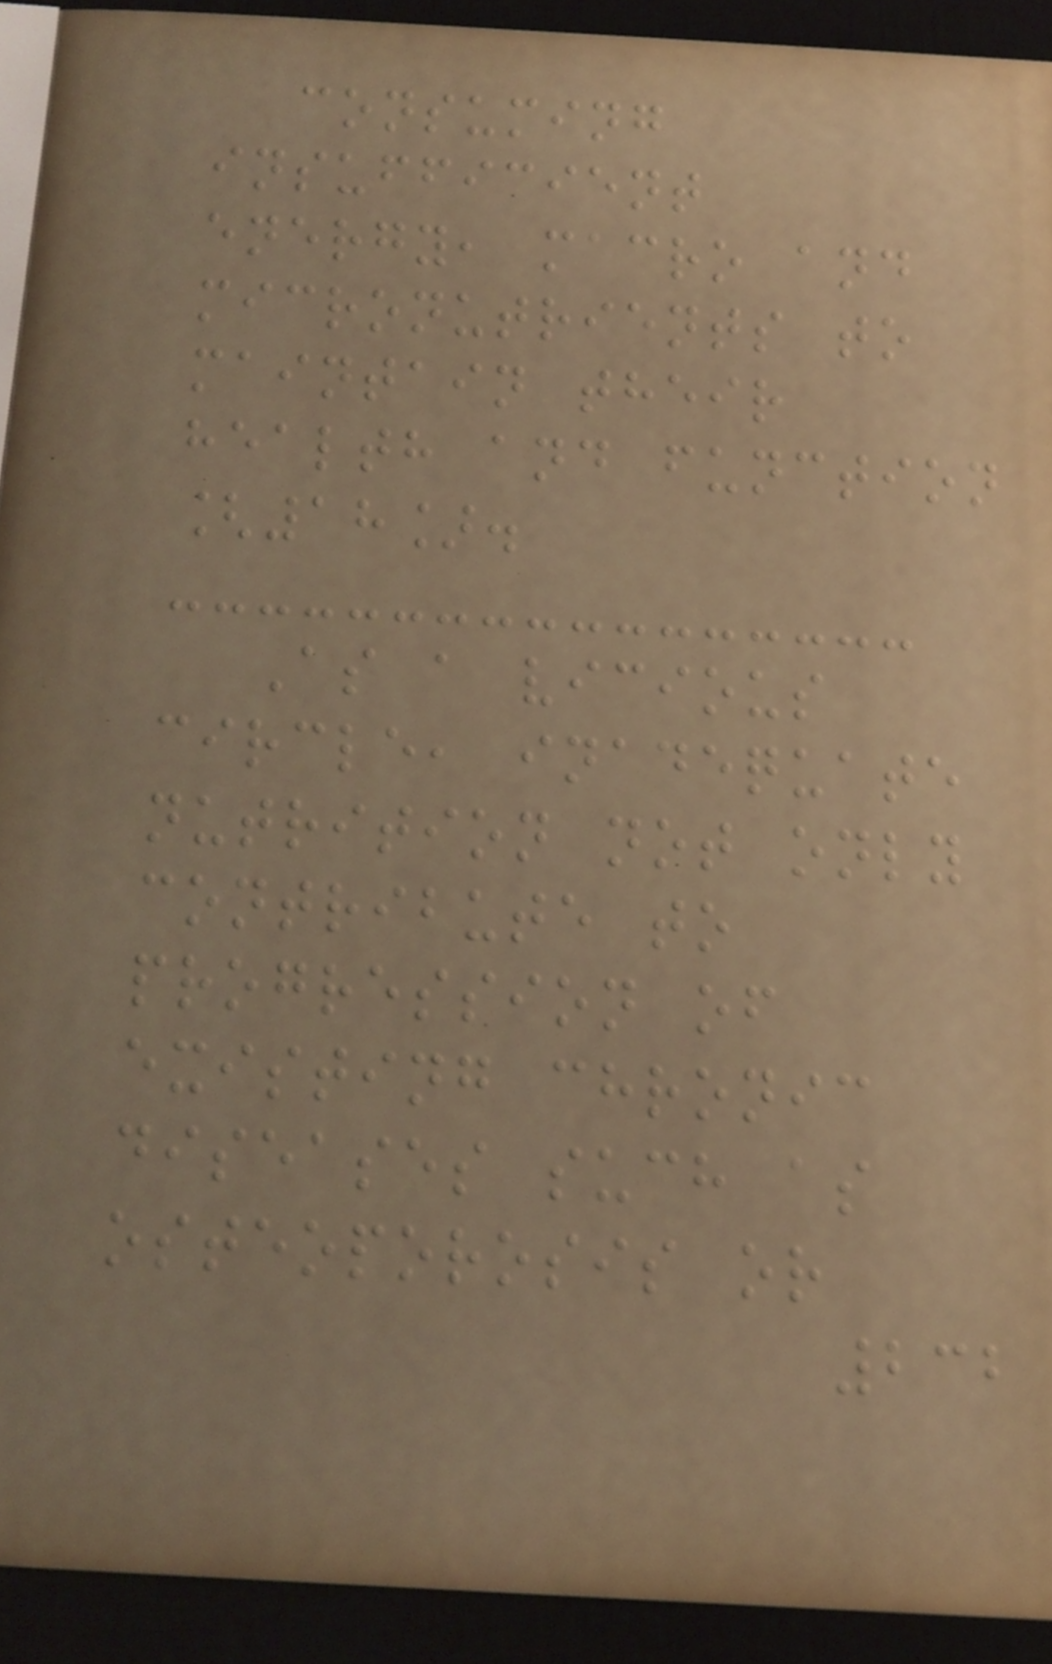consuming
insufficient
energy, macro and
micronutrients to
maintain their
health and function
[18].
As a vicious
circle, inadequate
nutrition not only
contribute to
progression of
existing chronic
diseases such as
osteoporosis or
232
